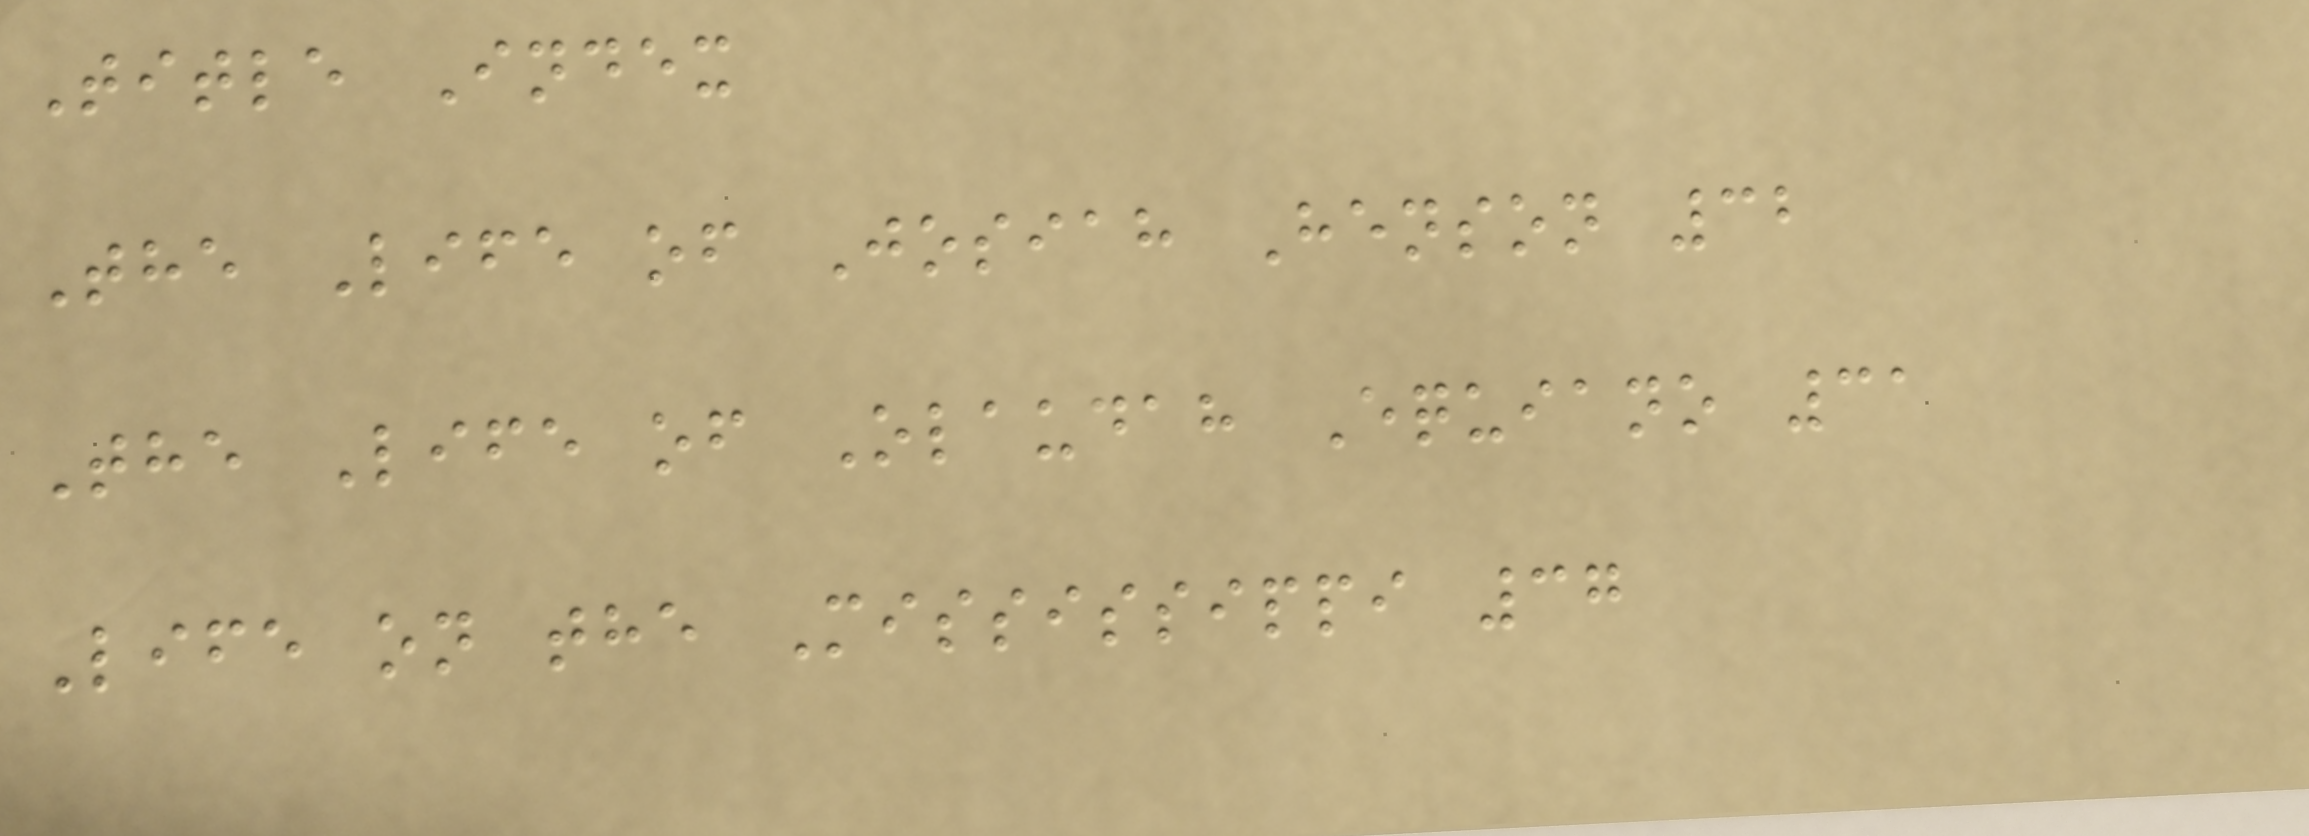Title Index
The Life of Josiah Henson 32
The Life of Olaudah Equiano 31
Life on the Mississippi 37
